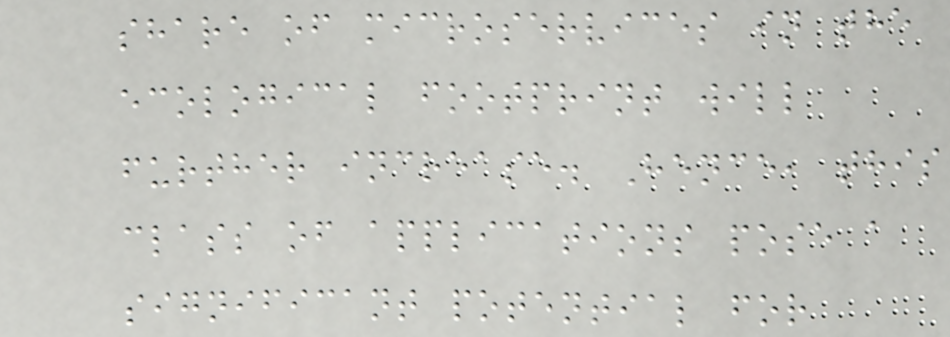share of microservices in the
ecological footprint will
further increase. Hence, this
class of applications pose a
significant potential for
